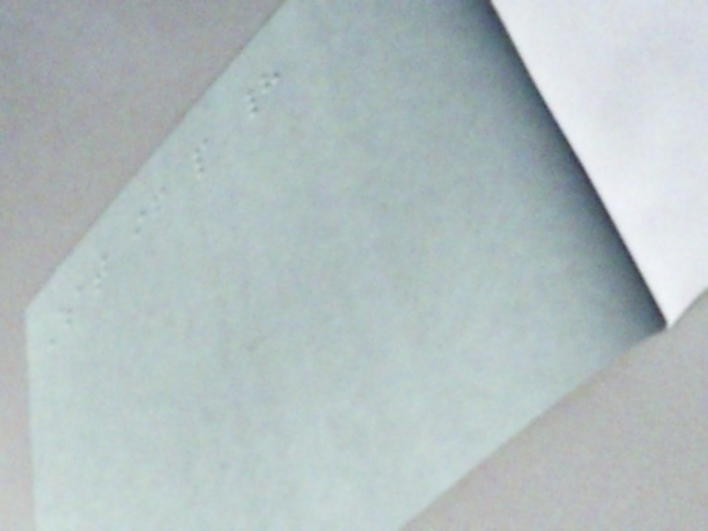What if people had
